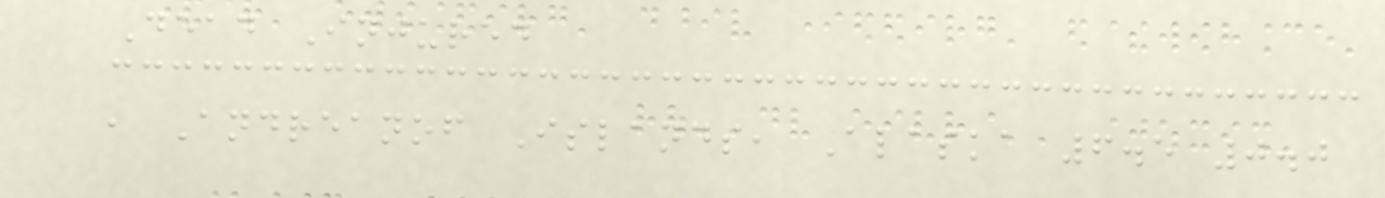Dead Injured
, Andreanof Islands, Alaska 6.5 0.0
